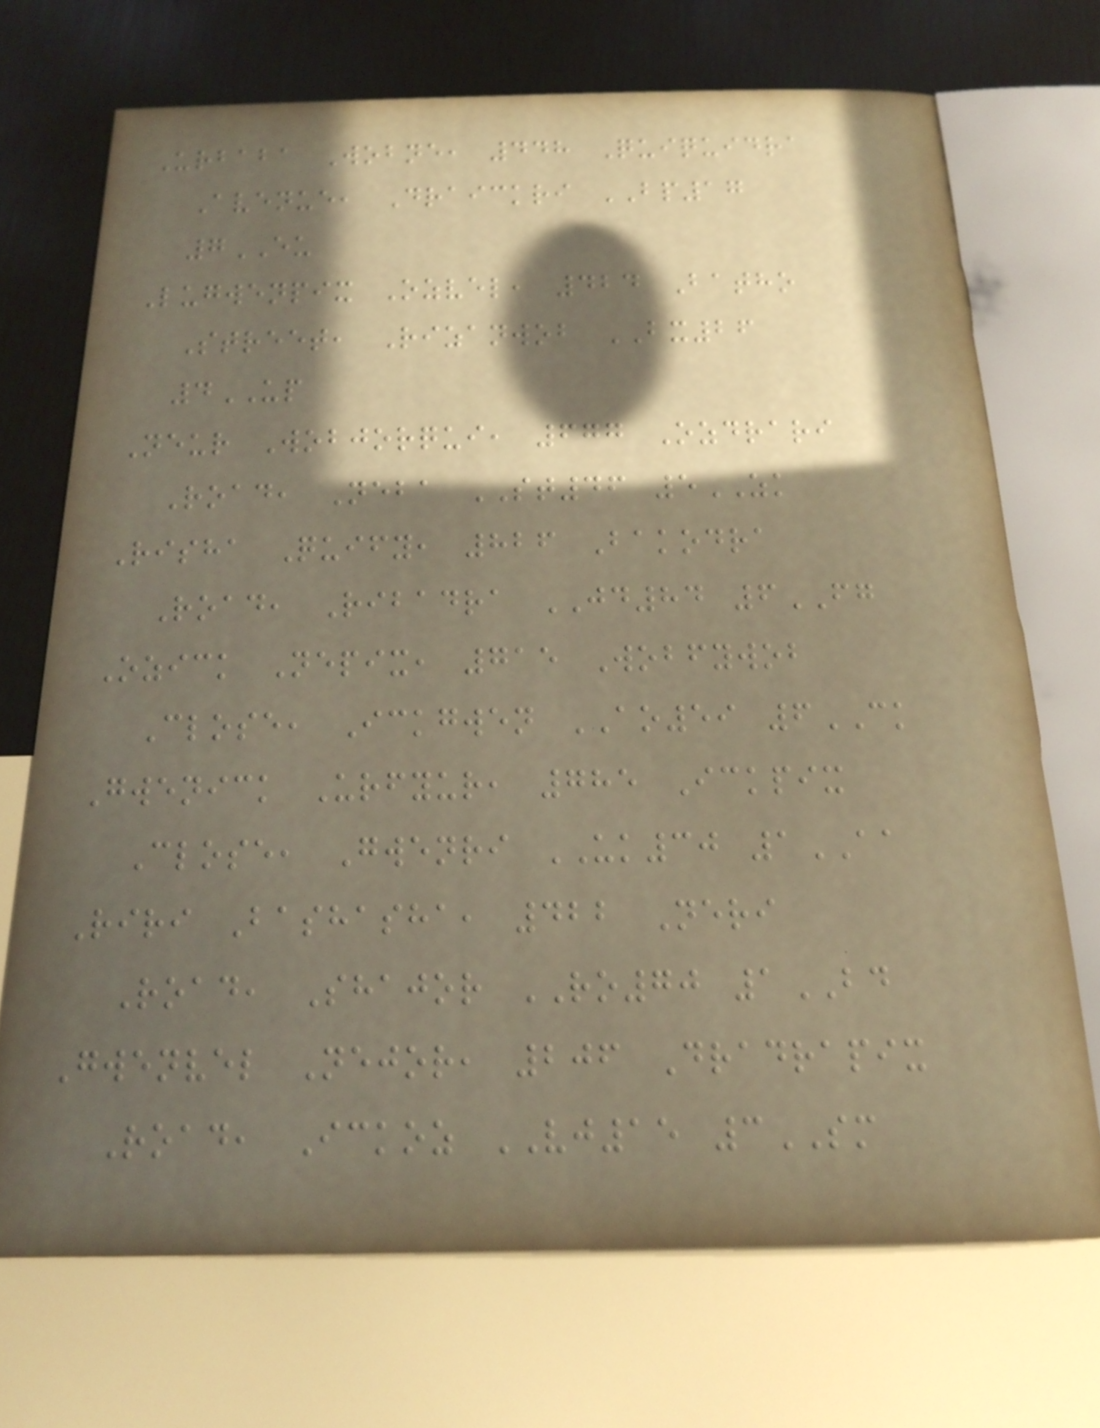Urbaba Wobne, 448 Quiquidra
Avenue, Draickri BP17
7EU
Lugwenpix Ozvel, 424 Batho
Street, Rizanwob BX26
4UP
Neur Wobjorqui, 677 Ozdrari
Road, Neba ST46 5ZK
Risha Quify, 826 Bakodra
Road, Ribadra JD84 6FG
Ozick Nepix, 715 Wobfywob
Close, Ickgwen AO59 6CK
Gwenick Urfyur, 785 Ickpix
Close, Gwenri UK30 1AA
Riri Bashasha, 422 Neri
Road, Shajor RO70 1BD
Gwenvel Nejor, 206 Dradrapix
Road, Ickoz VJ15 3SM
